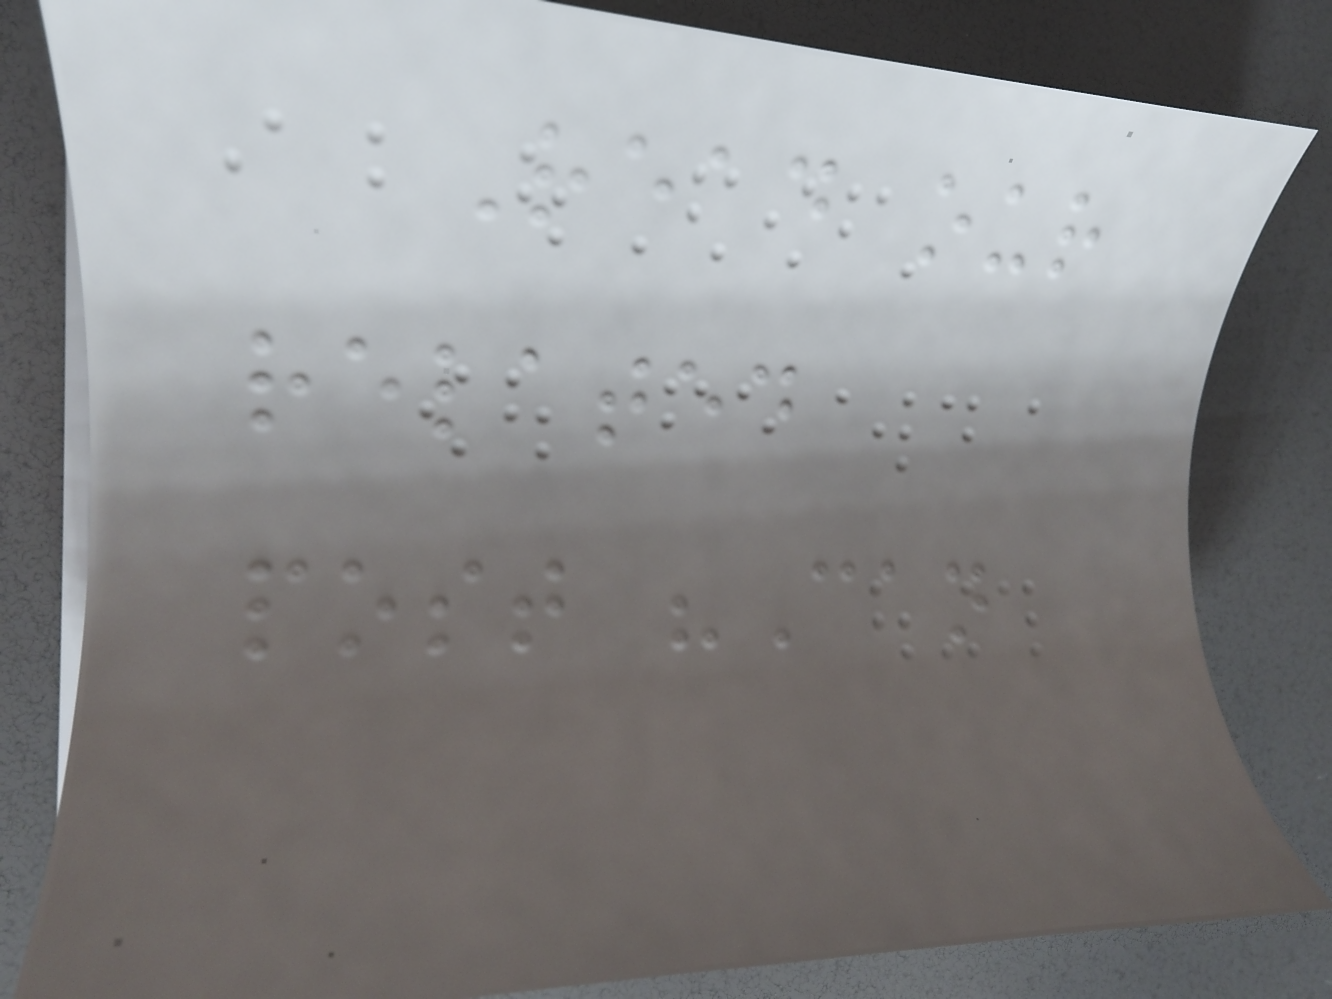Read our
related
post "Can
